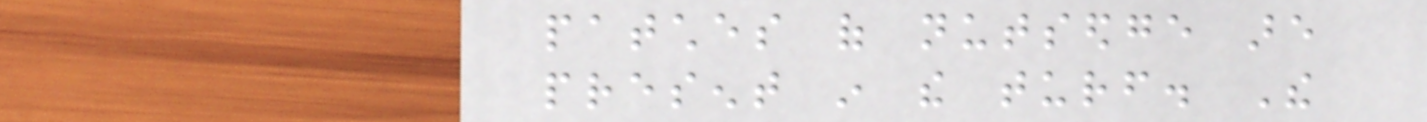patches of nutsedge are
present in the turf. The
